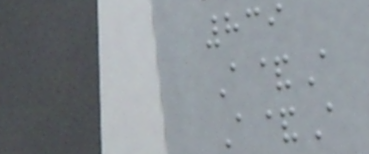839
A&A
A&A
